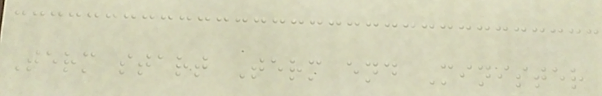Term start Term end Minister
